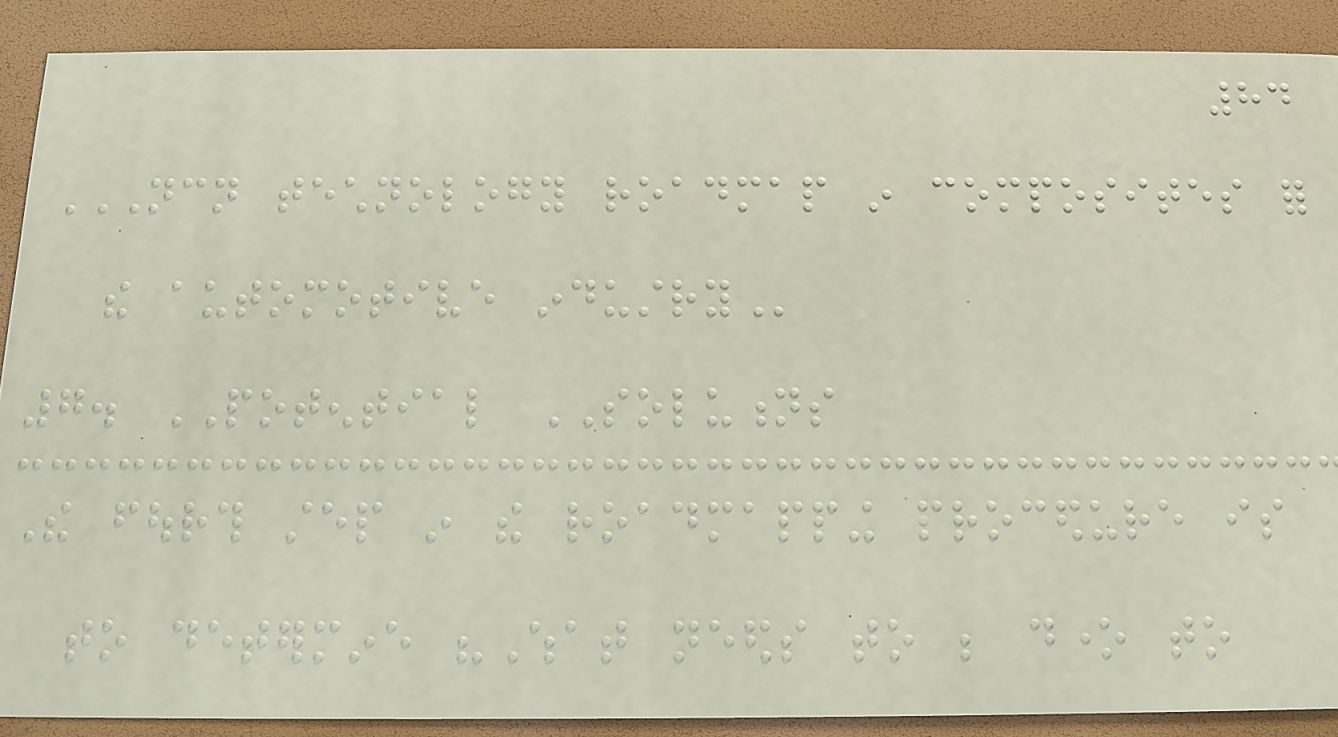84
NCN TECHNOLOGY ROADMAP IN COMPOSITES FOR
THE AUTOMOTIVE INDUSTRY
7. POTENTIAL SOLUTIONS
The fourth step in the roadmapping procedure is
to determine "What needs to be done to
